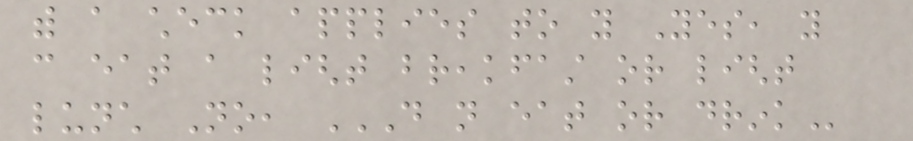with a check applies to you Yes, you
can eat a light breakfast or light
lunch No, DO NOT EAT OR DRINK
